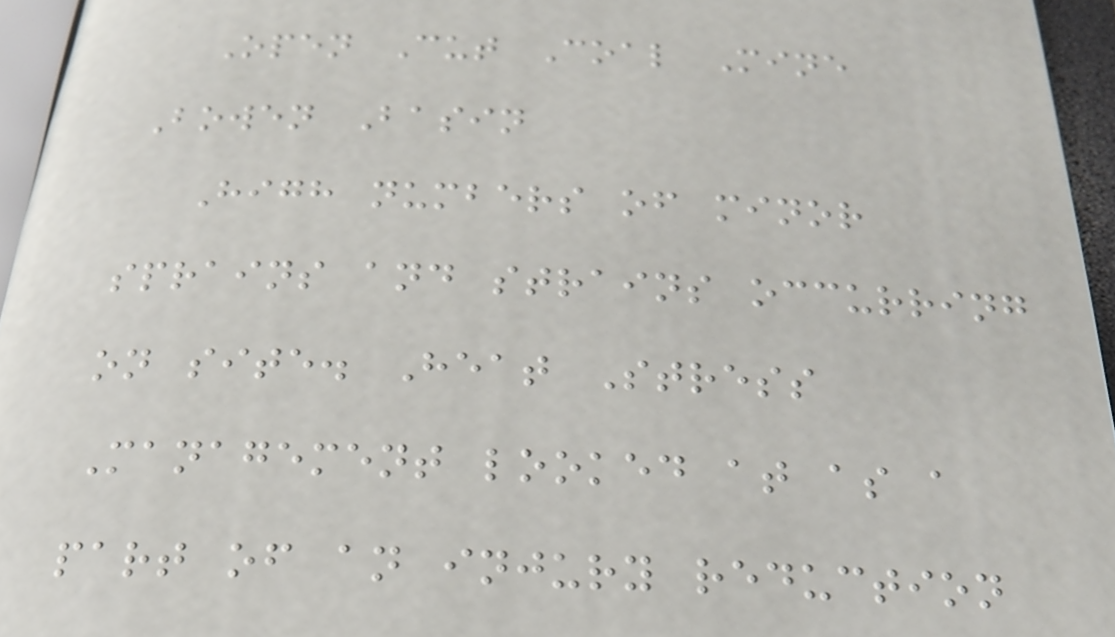Open Cut Coal Mine
Bowen Basin
High numbers of minor
sprains and strains occurring
on site. Heat Stress
Management looked at as a
part of an injury reduction
